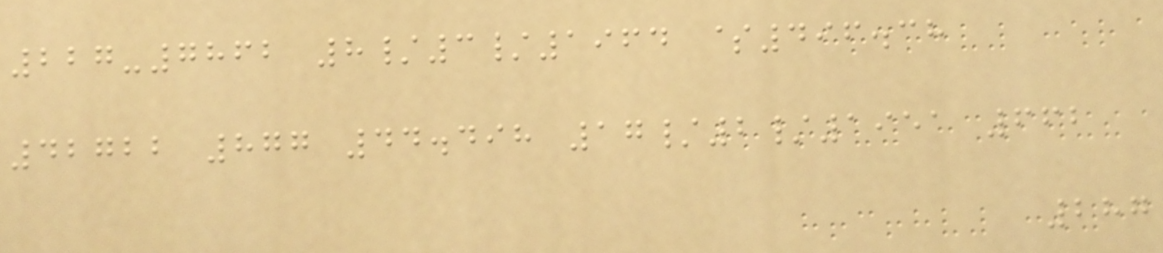227-7862 8/3/1964 $496.38
42722 877 44.498 17/2/1951 662
287
